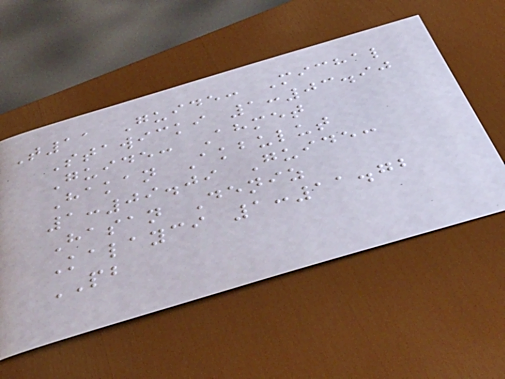T11 Guide: Michal
Stawicki 1:03.90
Guide: Ahmet
Hakan Akbulut
1:09.09 Guide:
Hasan Deniz
Kalayci 1:11.72
PB
